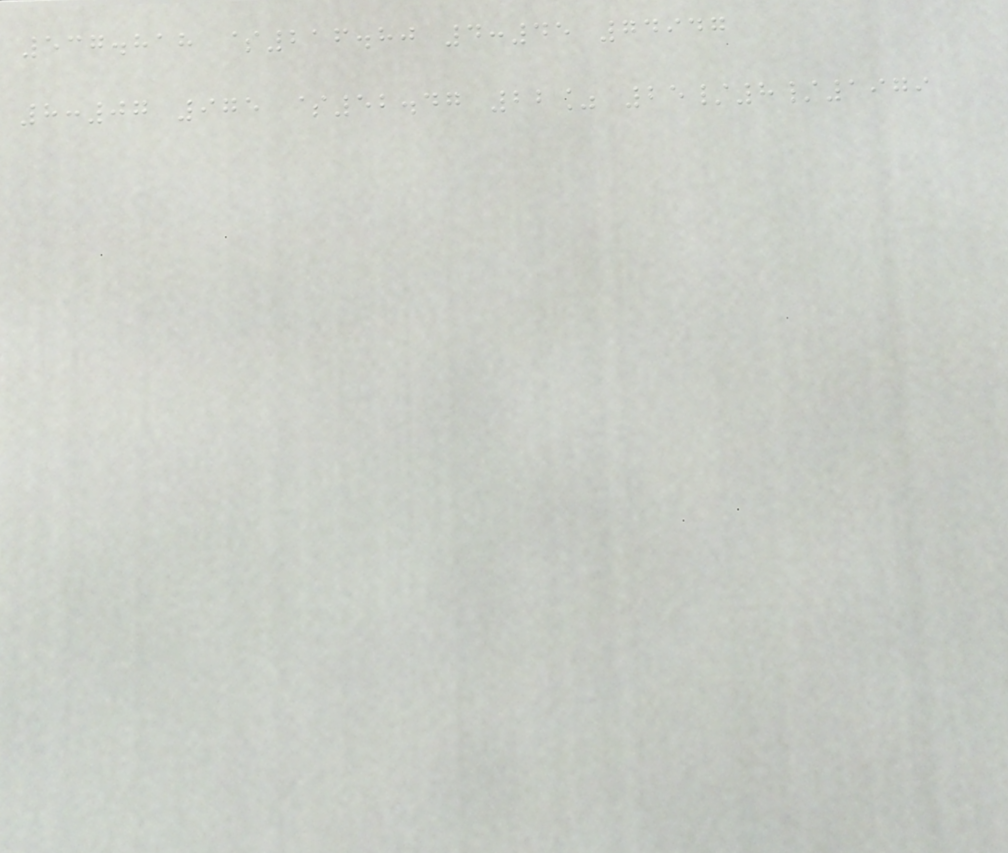537.818 $216.80 4:45 74947
8:07 975 $52.47 22% 25/8/1979
